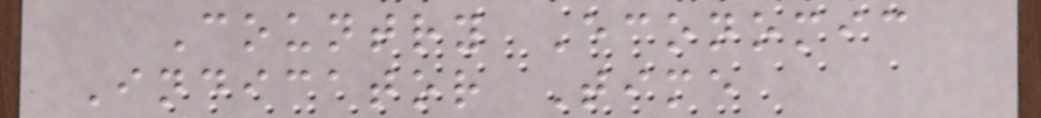Country Economic
Indicator Time
